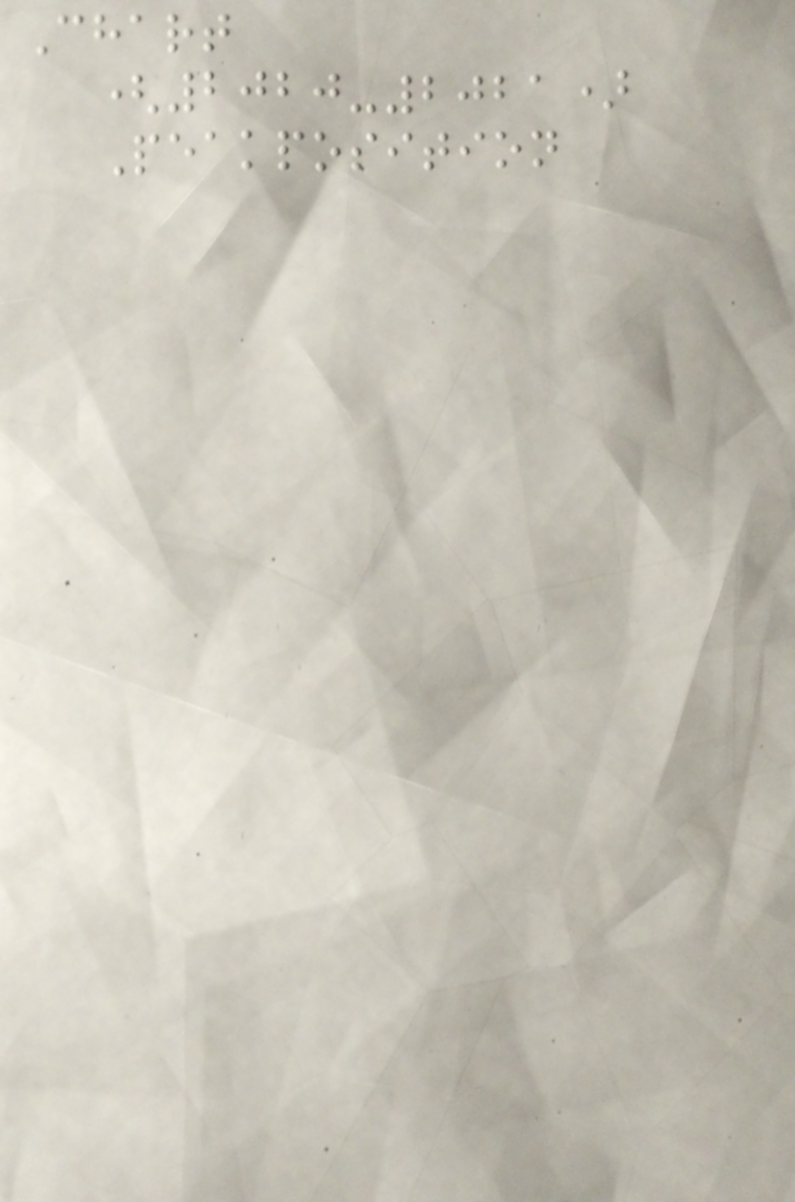Chart
(2020-2021)
Peakposition
